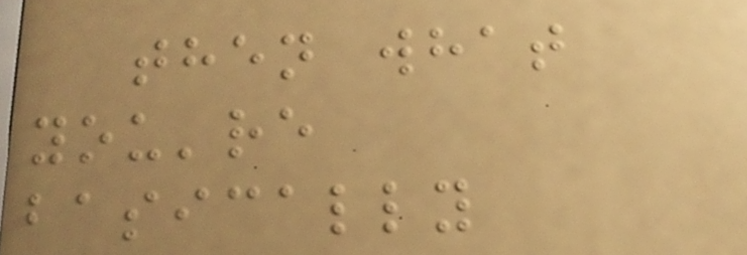then what
you're
basically
